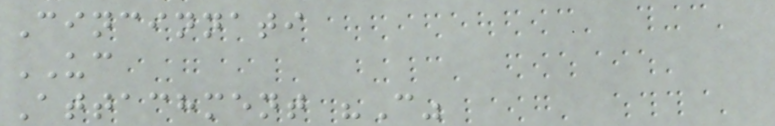Cincinnati
UC
Attachment "C"
